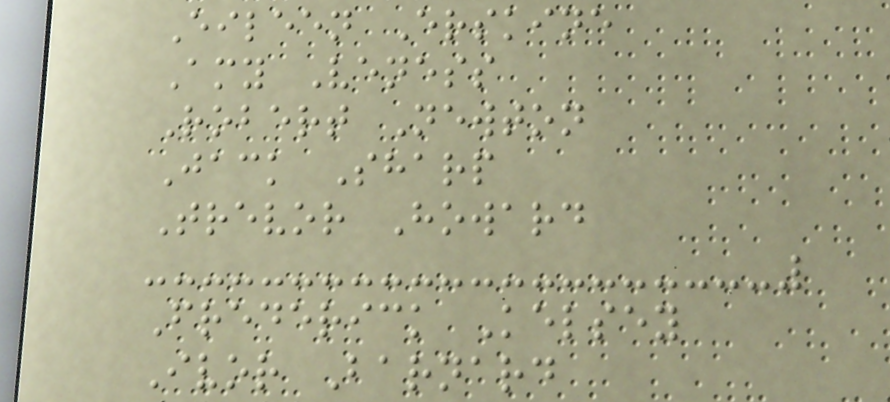Eileen Erskine
Amy Veness
Robert Newton
Jack Sharp
Trevor Howard
Frederick Kelsey
Ivor Barnard
